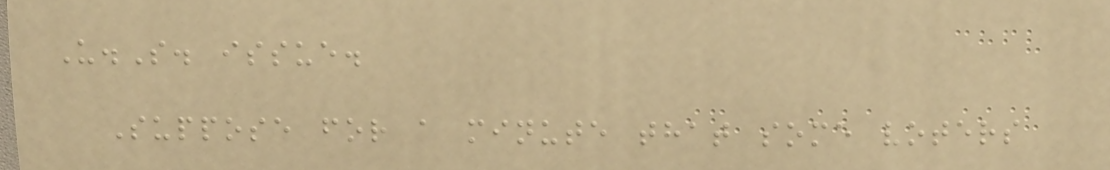U.S. issue.
Suppose for a minute that some voters
